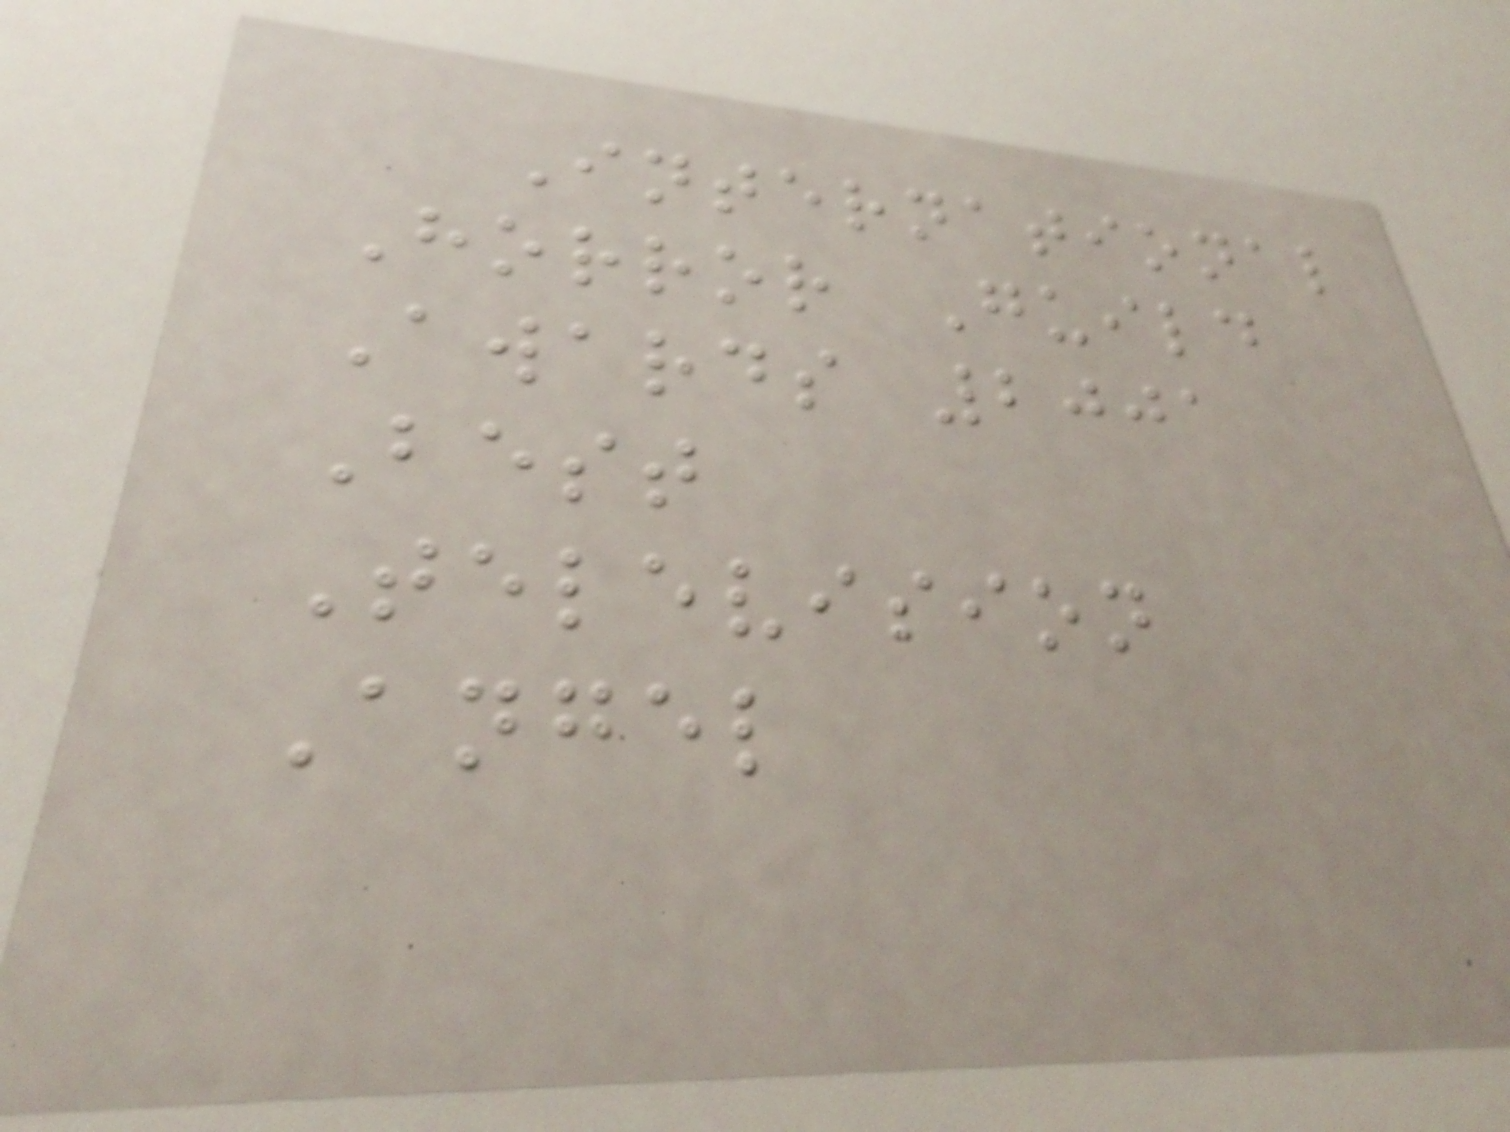International
Horror Guild
Awards 2001
Best
Television
Angel
